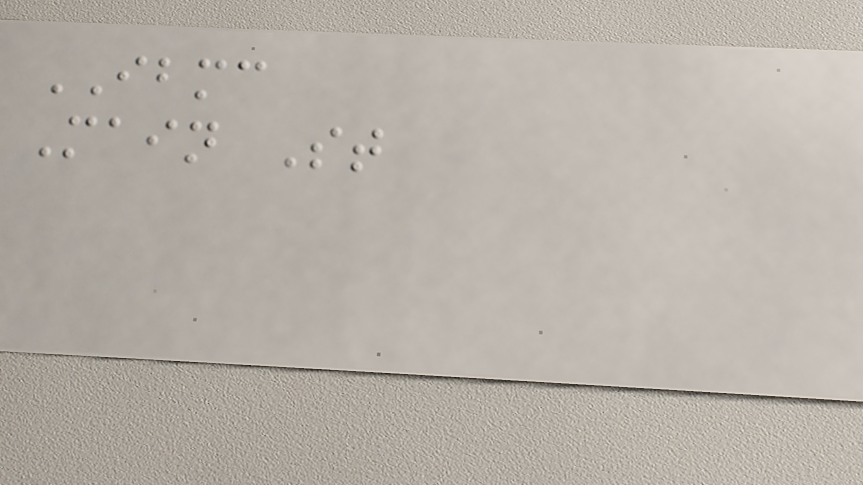IBMC
Main St
